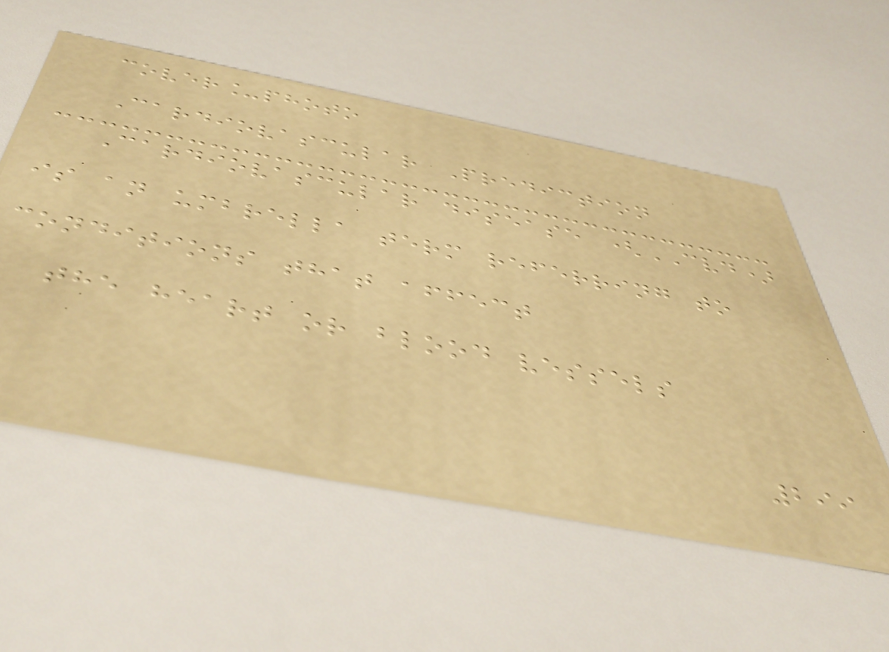cover_photo
Cardiovascular Prediction
Cardiovascular disease (CVD)
is an umbrella term referring to
conditions that affect
the heart or blood vessels
299
